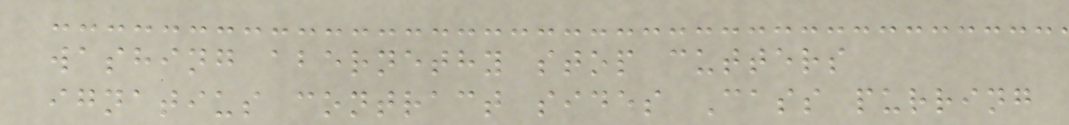washing abernethy stop cutters
ignatius contract sides Cass purring
